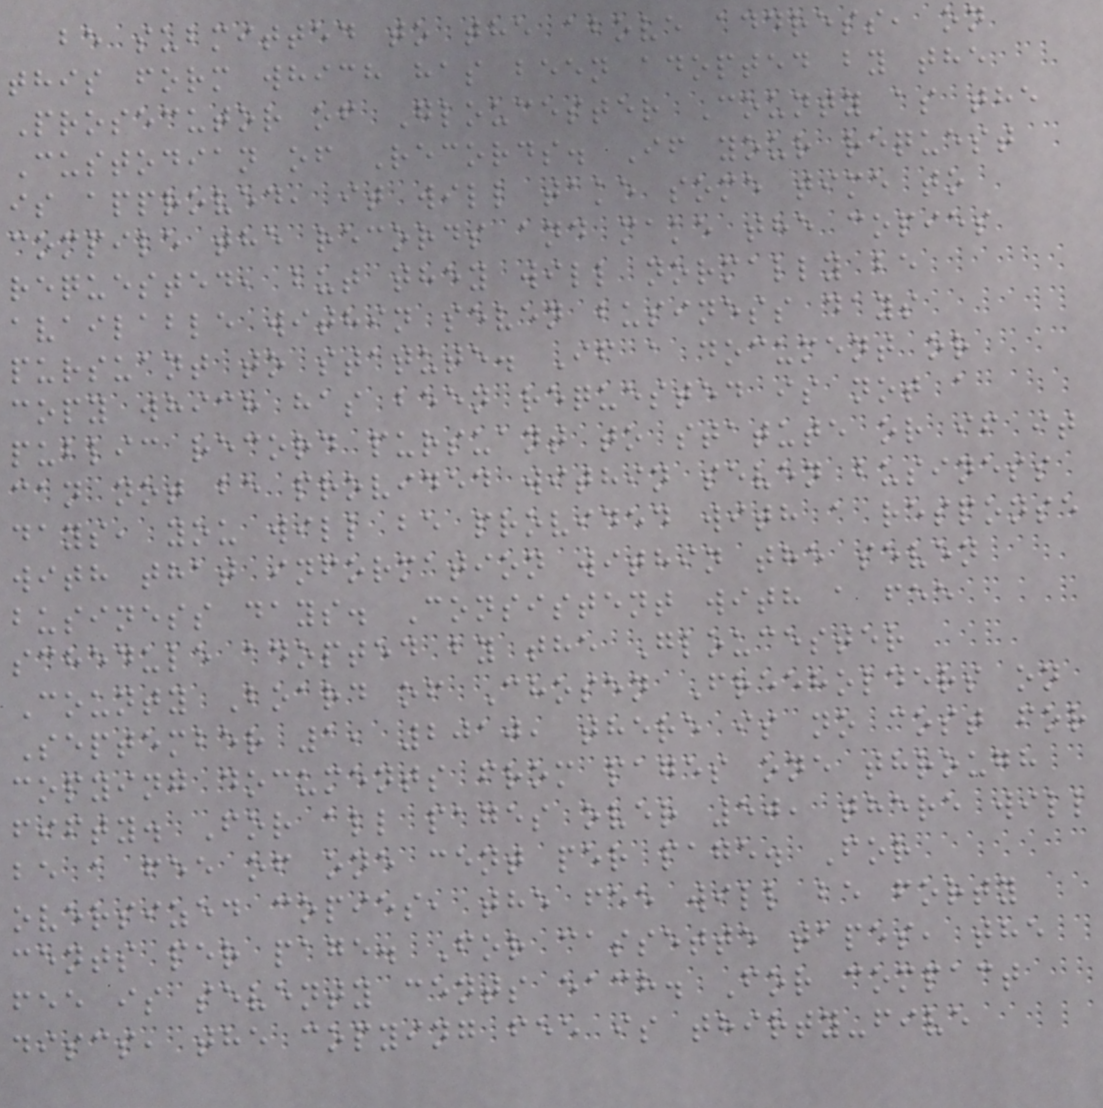be submitted to the above address, on
this form which has been adopted by the
Prosecutor of Gloucester County as the
Custodian of Records. If your request
is approved, it will take some time to
compile the records and make the copies
requested, but they will normally be
available within seven business days
pursuant to statute. If a document or
copy which has been requested is not a
public record pursuant to statute or if it
can not be provided within seven business
days, you will be provided with a response
with that information within the seven
business days. Consistent with a fee
schedule adopted by the Gloucester
County Board of Chosen Freeholders on
September 1, 2010, there is no cost for
copying documents from pages one through
fifty. For all pages over 50, there will
be a fee of one cent per page. For
oversized copies, the fee will be forty
cents per page. For cassette tapes, the
fee is seventy cents each. For compact
discs, the copying fee is thirty-five
